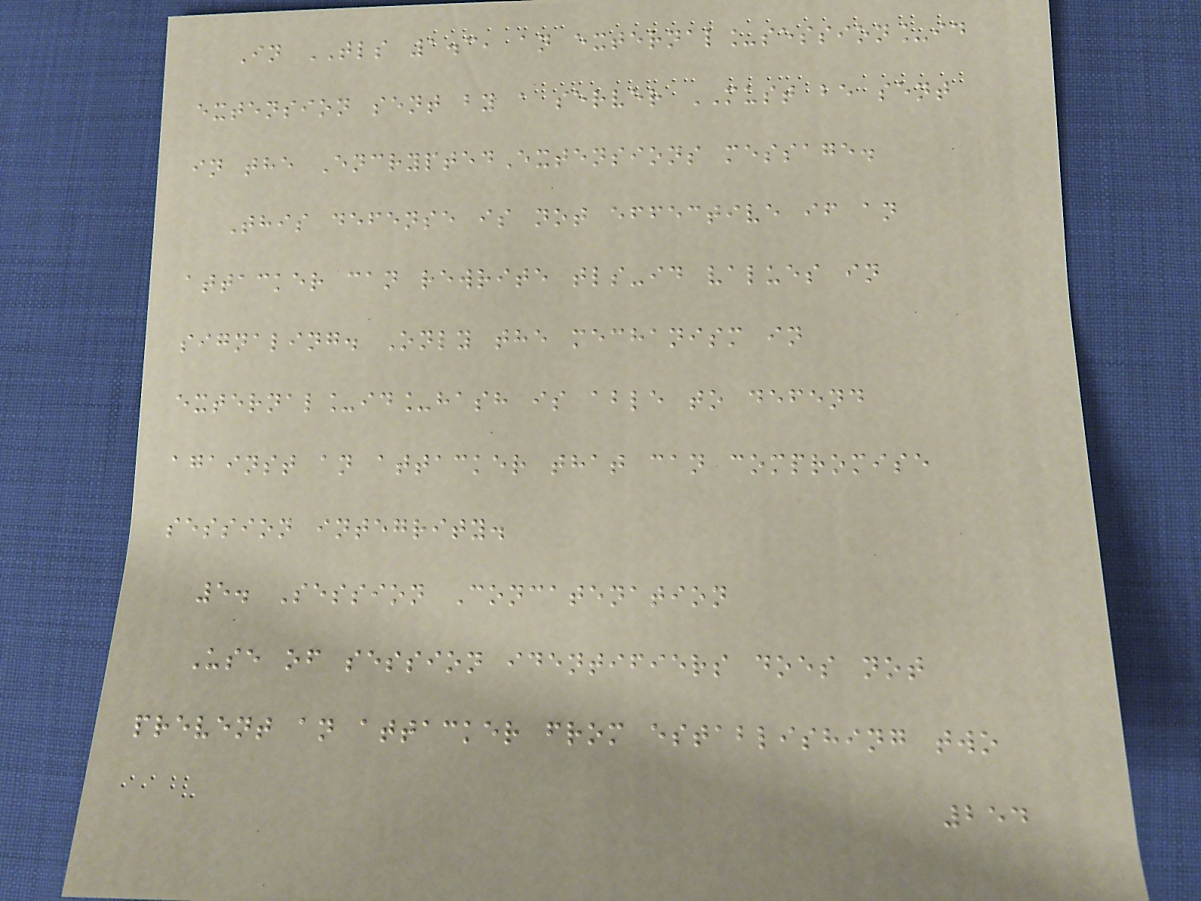In TLS 1.3, an external_session_id
extension sent by a server MUST be sent
in the EncryptedExtensions message.
This defense is not effective if an
attacker can rewrite tls-id values in
signaling. Only the mechanism in
external_id_hash is able to defend
against an attacker that can compromise
session integrity.
5. Session Concatenation
Use of session identifiers does not
prevent an attacker from establishing two
254
